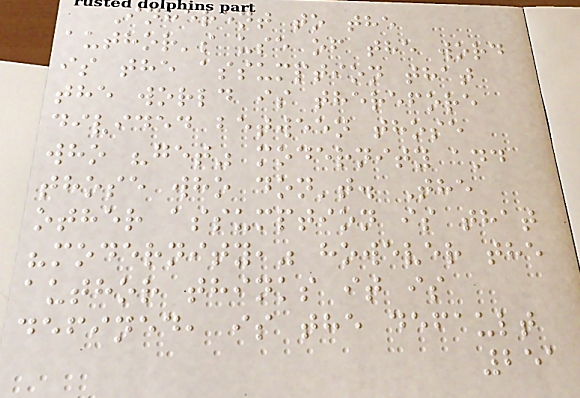Inherent to the
author's use of the word
is the assumption that
the world is therefore
divided between those
who "get" modernity and
those who don't. The
other assumption is that
"modernity," however the
author thinks it is
defined, is the default
251
